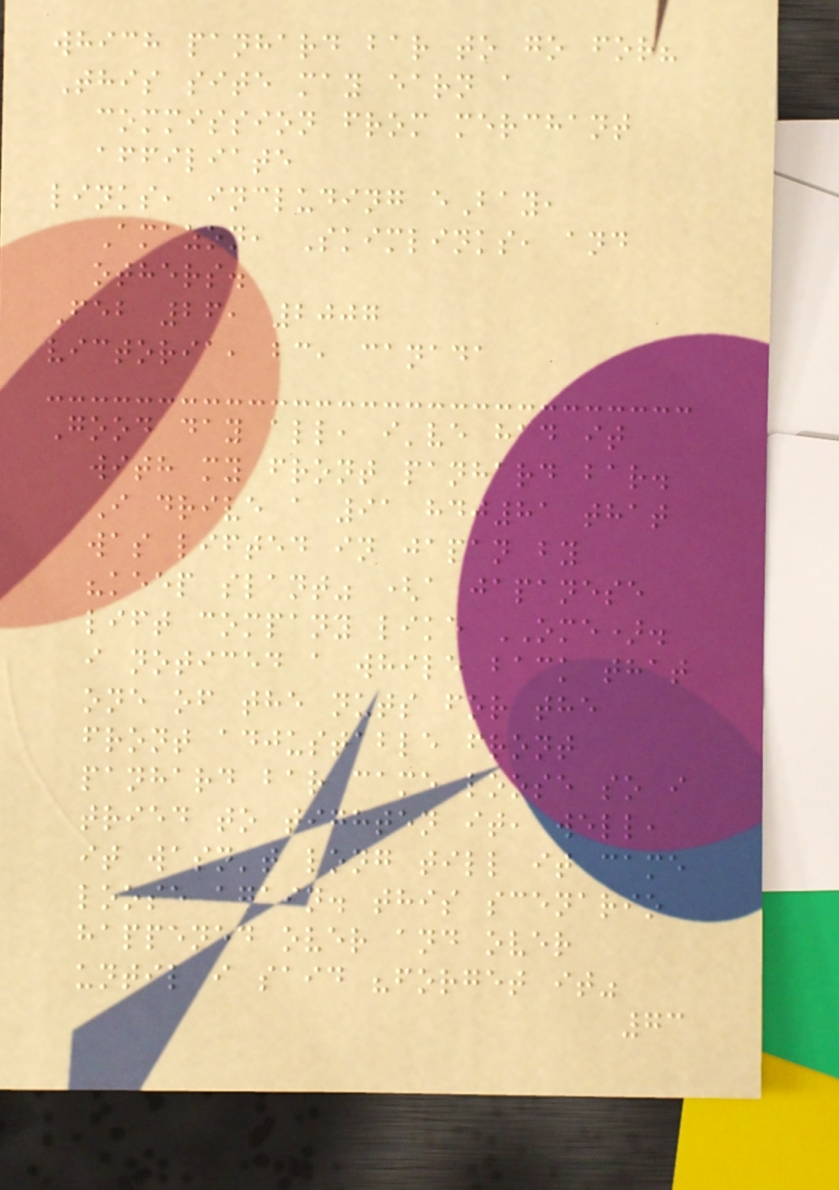which panhard bar to go for?
This site may earn a
commission from merchant
affiliate
links, including eBay,
Amazon, Skimlinks, and
others.
Feb 26, 2007
victoria, bc, canada
Good day all, i've had it
with my front panhard bar.
I drive a 91 hdj81 that
was lifted in japan by
"keep slant" (a japanese
lift company like OME).
i noticed a while back that
one of the nuts for the
front adjustable front
panhard bar came loose so i
tried to tighten it, well,
it wasn't long till it came
loose again. this scenario
happened over and over
until i said "forget it"
73
